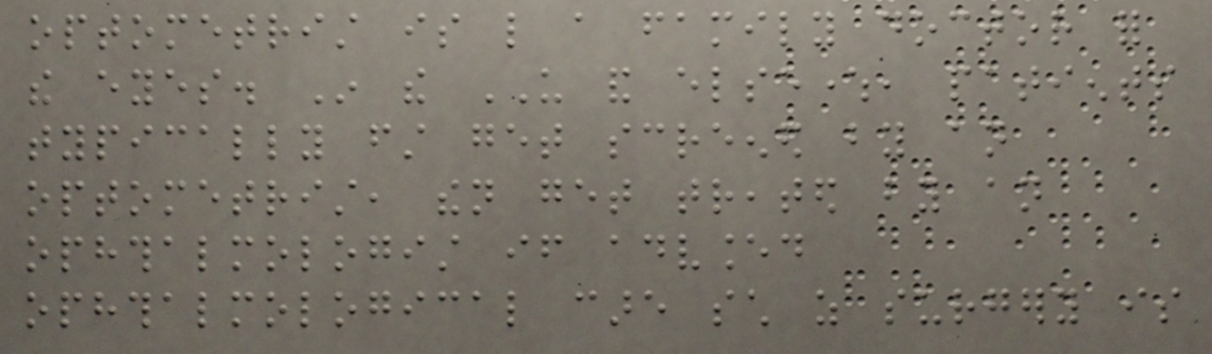optometrist is like a family doctor for
the eyes. In the US and elsewhere, patients
typically first get screened by an
optometrist, then get treated by an
ophthalmologist if advanced
ophthalmological care such as surgery is
